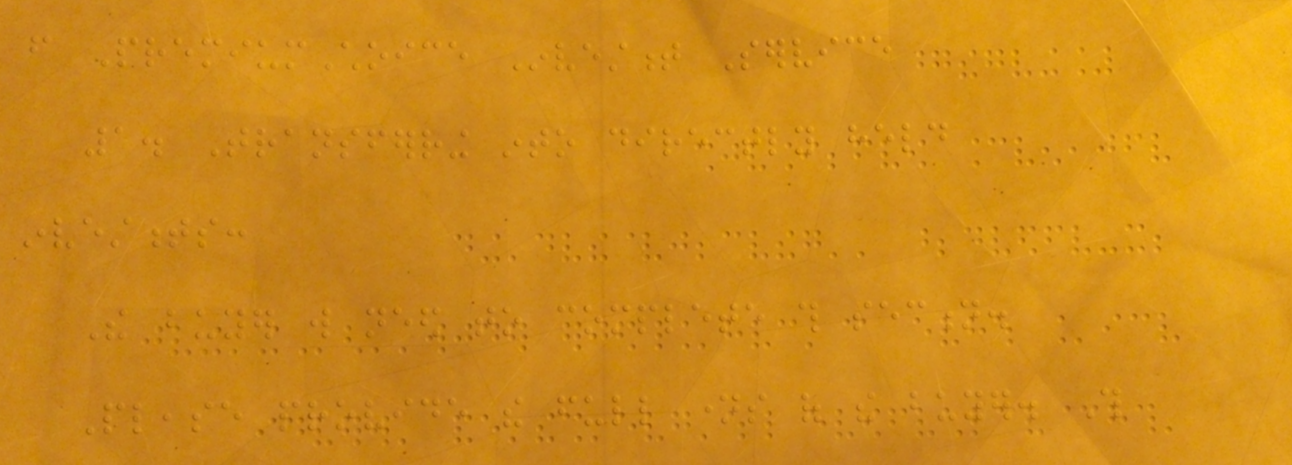from PremiumChoice Investment Service
1. Transferring into directly held
investments:
The buyer will need to complete this section.
Please provide the full names of the buyer. This
